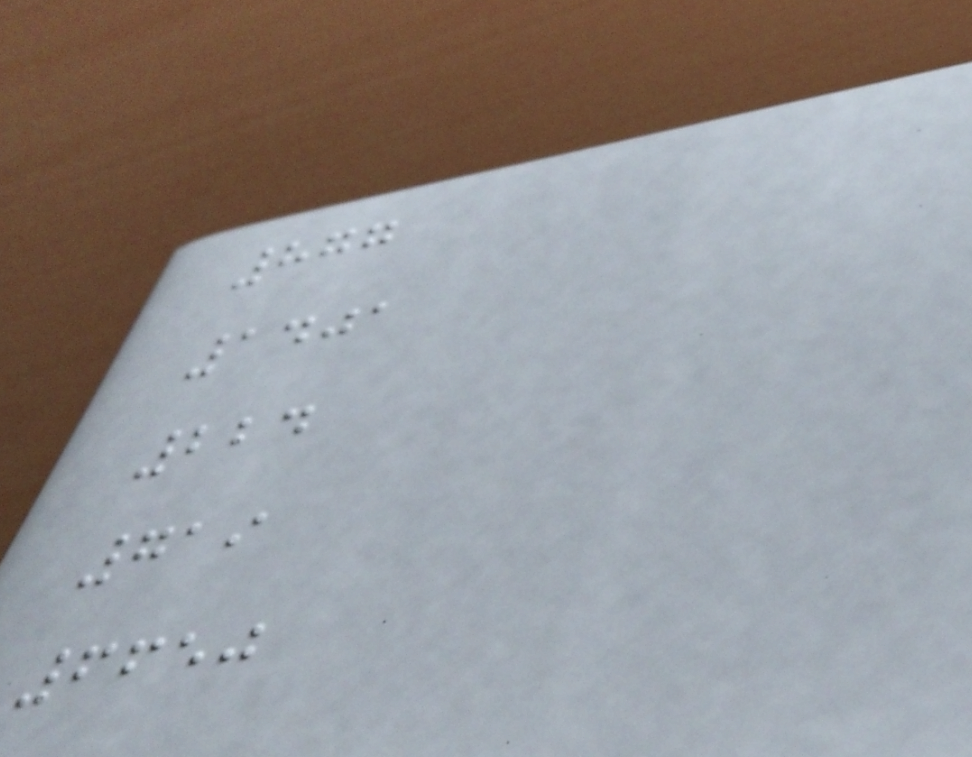877
1401
224
719
6650
